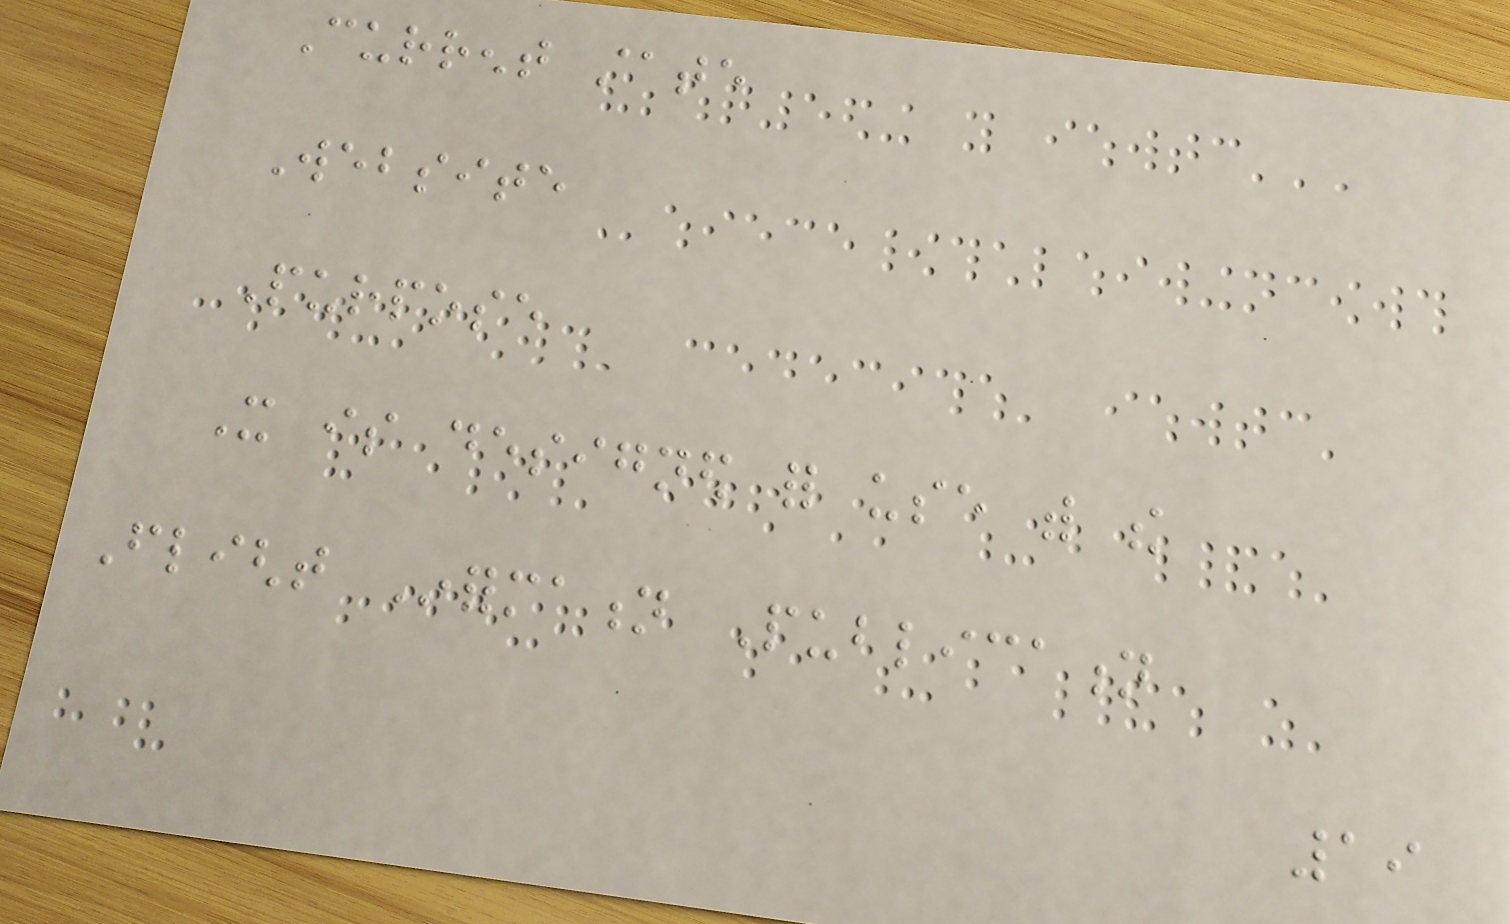Current state
Website
Purpose
It is designed for use with the
Flight Information Publication
19
